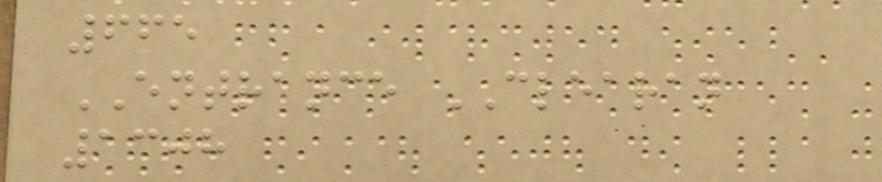665
ENTRANCE CLEARAN
1308
